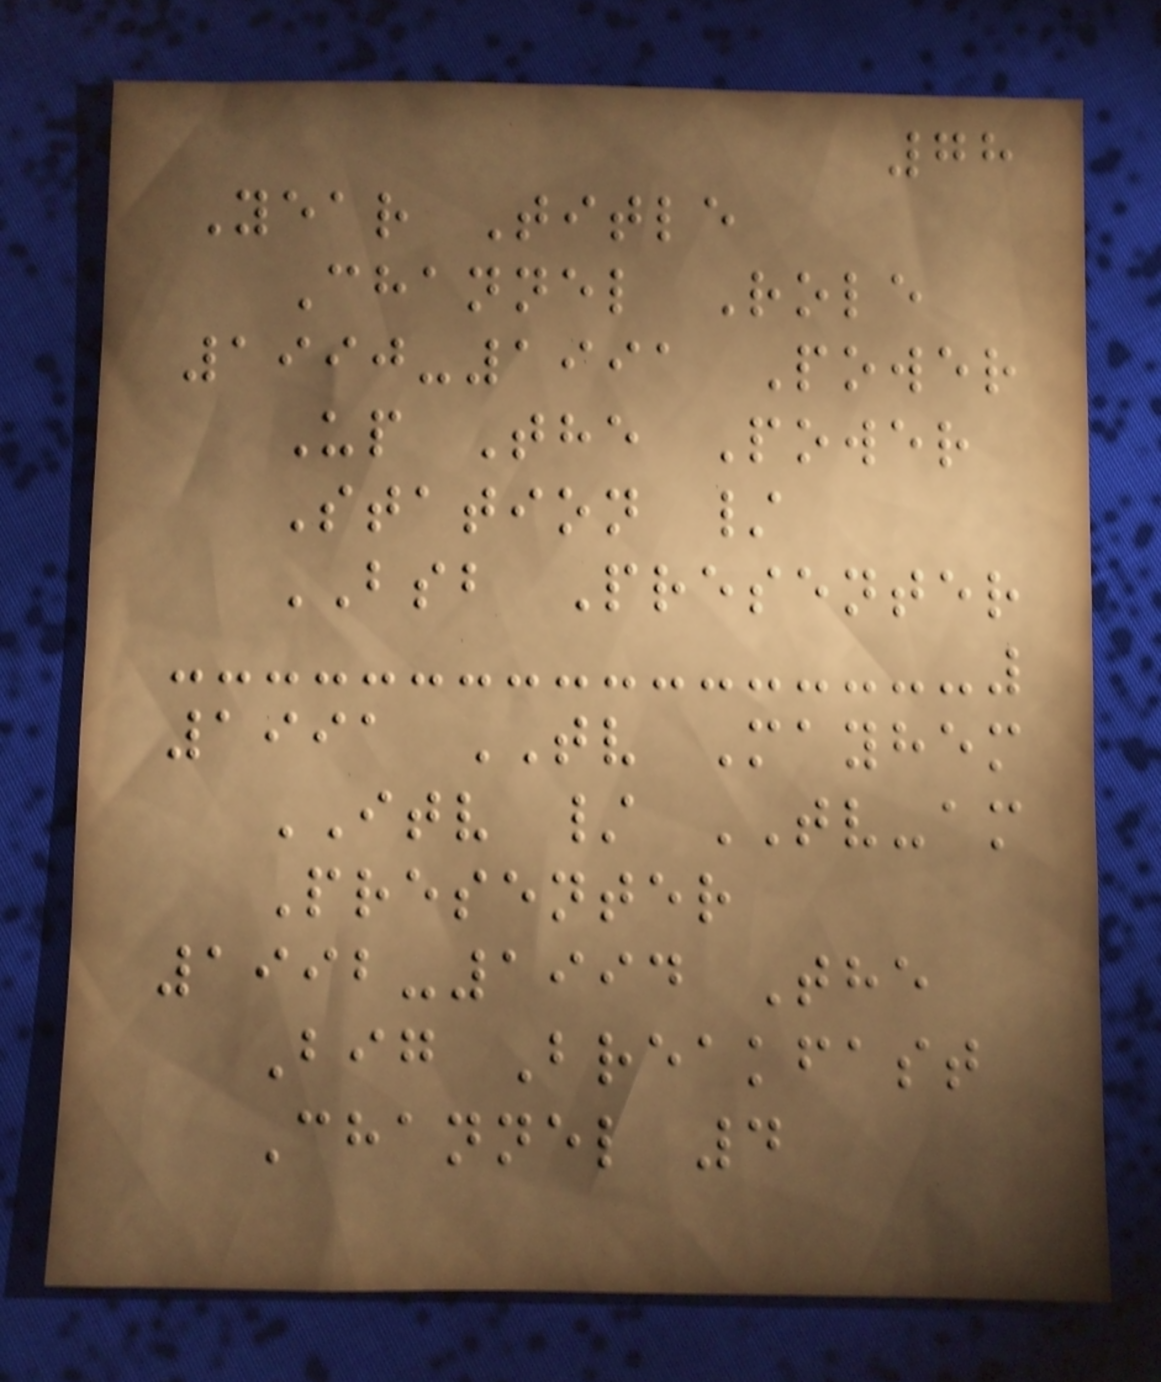78
Year Title
Channel Role
1990-1991 Power
Up The Power
Station /
BSB Presenter
1991 TV Mayhem
ITV / TV-am
Presenter
1992-1994 The
Big Breakfast
Channel 4
